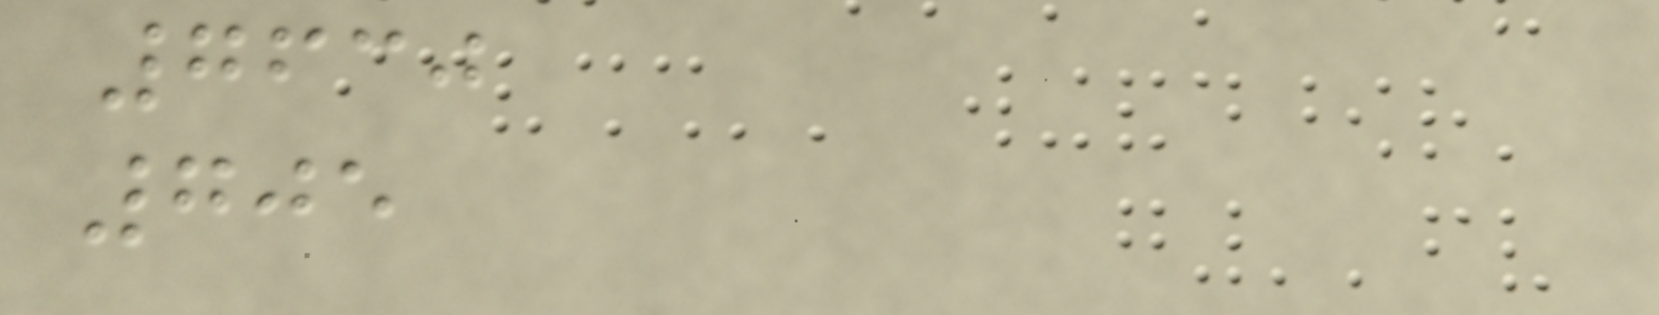7630
705
